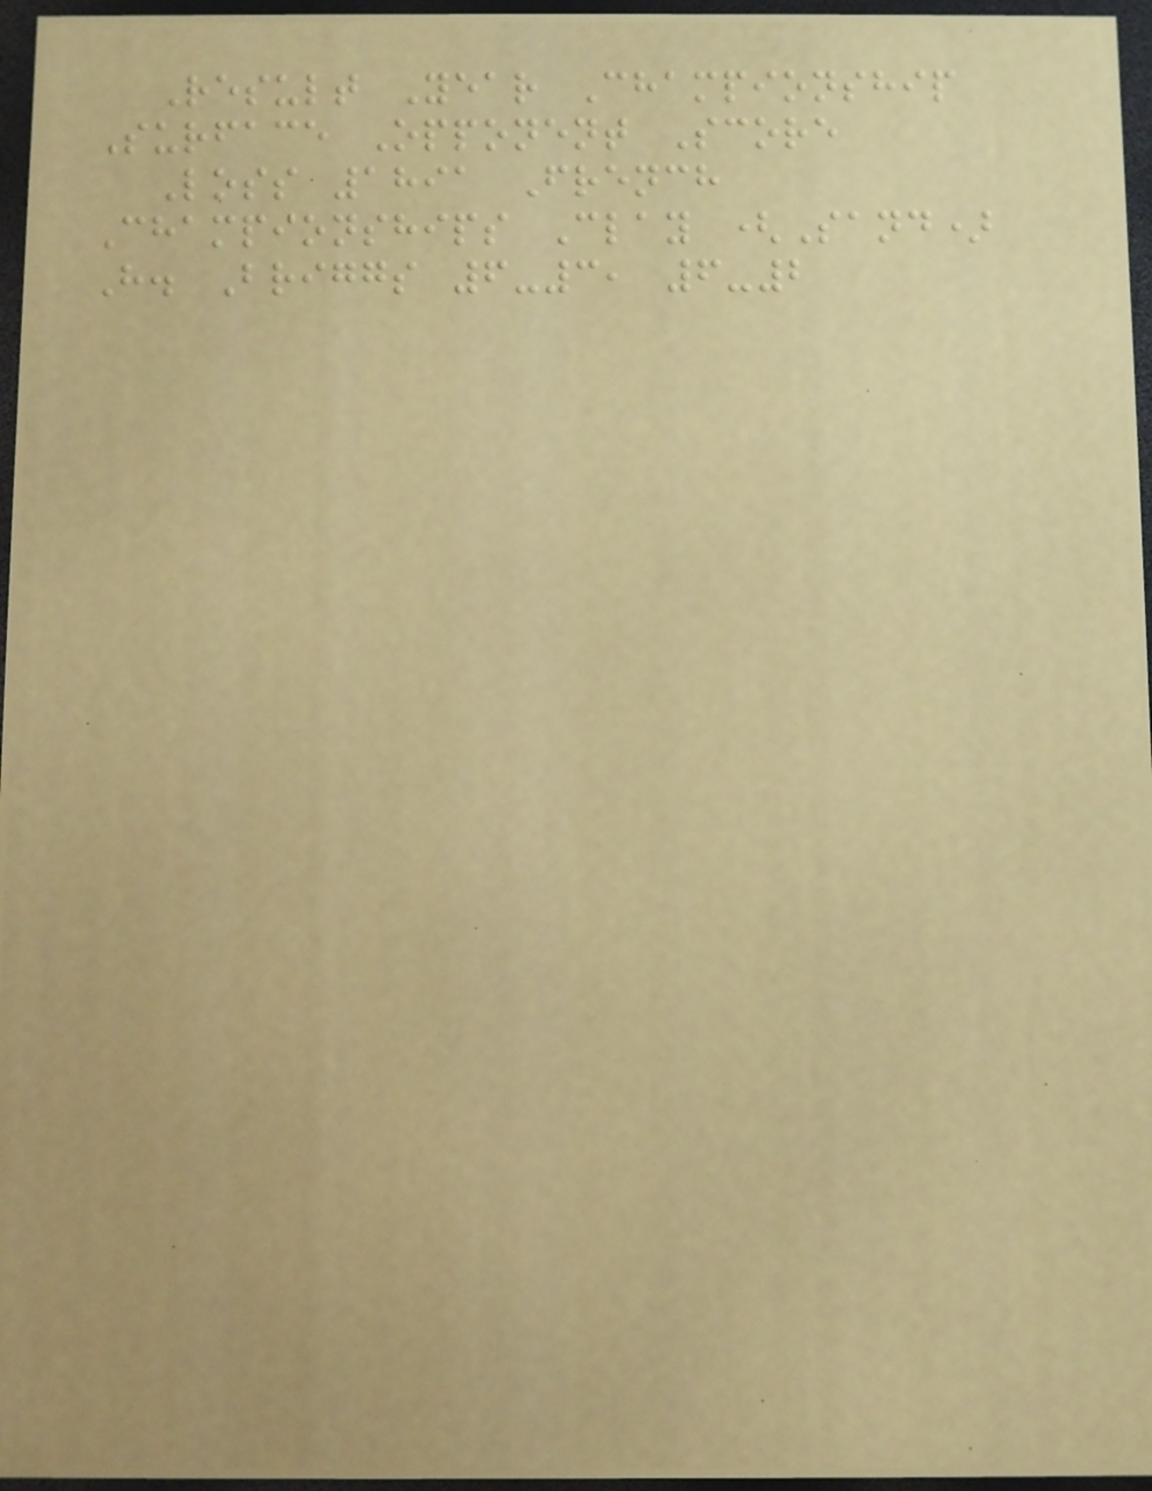Result Year Championship
Surface Opponent Score
Loss 1891 French
Championships Clay (Sand)
H. Briggs 6-3, 6-2
